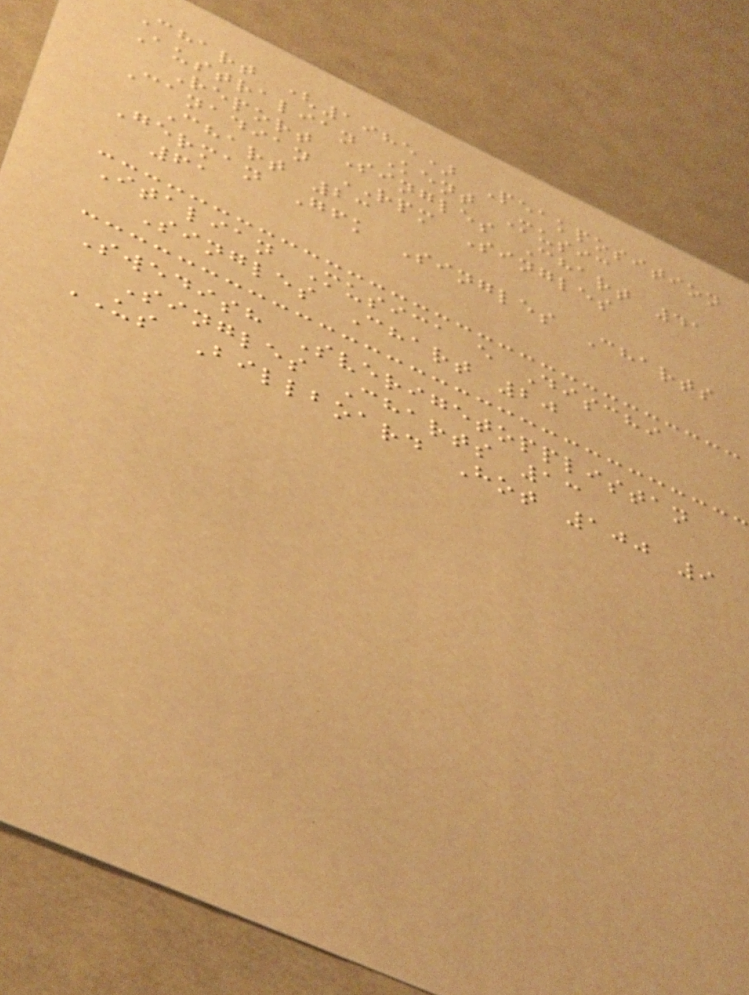Chart (1985) Peakposition
Australian Kent Music
Report Singles Chart 41
Canadian RPM Singles
Chart 23
German Gfk Singles Charts
61
Italian Musica e Dischi
Singles Chart 20
Swedish Sverigetopplistan
Singles Charts 13
US Billboard Hot 100 9
